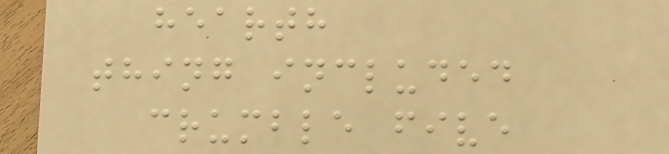hearth
thing included
crumble five
